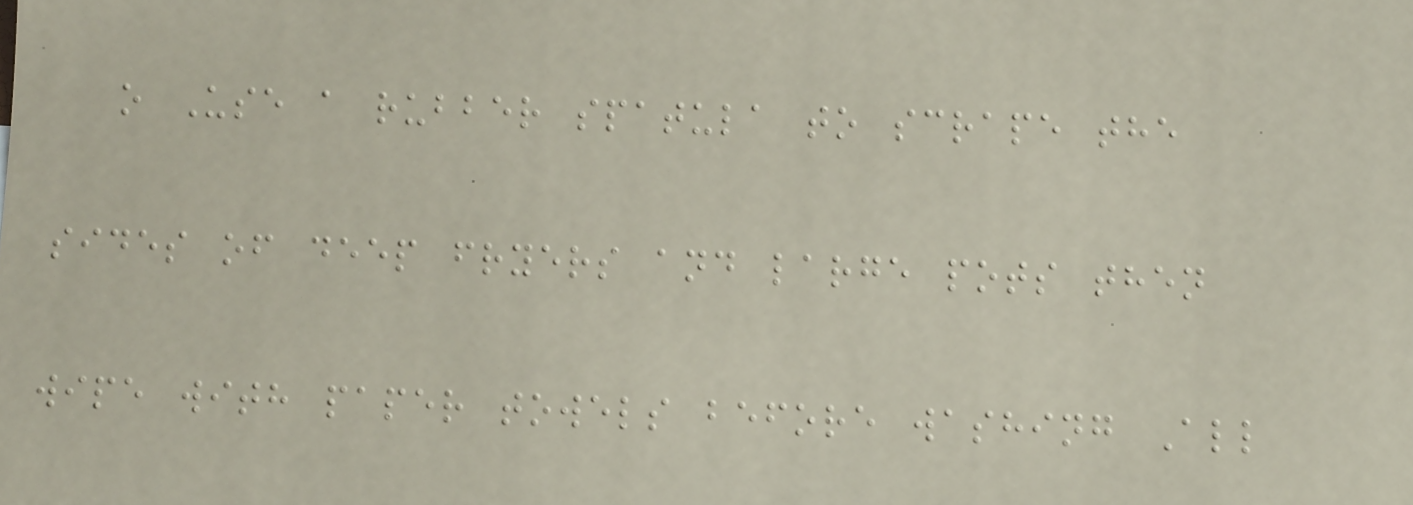o Use a rubber spatula to scrape the
sides of deep fryers and large pots then
wipe with paper towels before washing All
